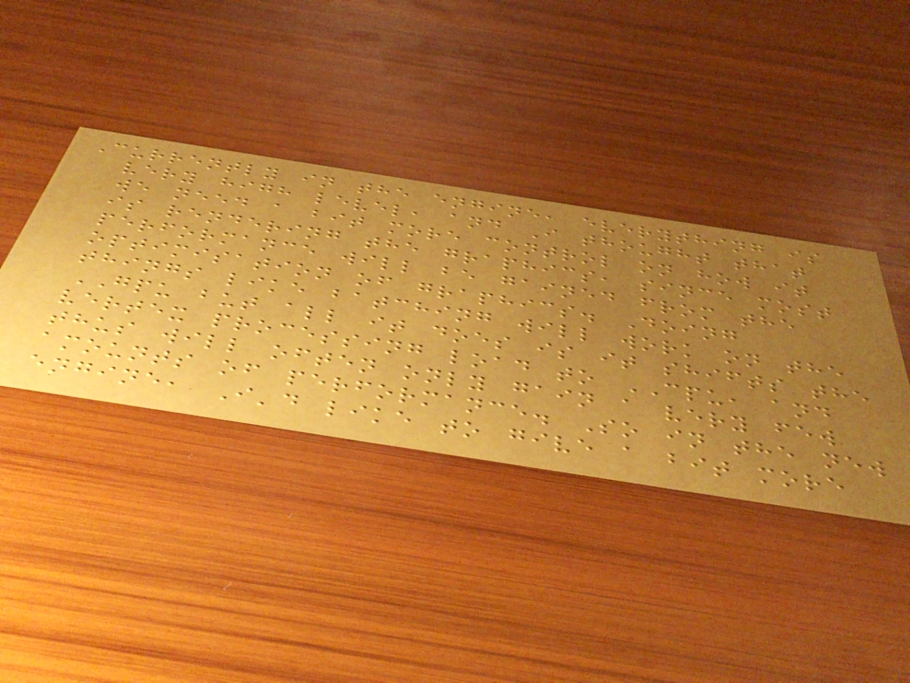Currently in the engine, everything is
very high level, and I thought that
we need a bit more control on how it
is rendering the graphics, since most
performance will be gained from the
optimisation of graphics. Doing
things like batching will work on the
GPU but all it does is it shifts the
vertex processing load to CPU, and
thus will often only gain a very few
amounts of performance. So in the new
engine, I'd like to give a bit more
